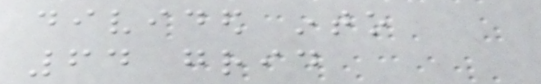divided into
64 grid
